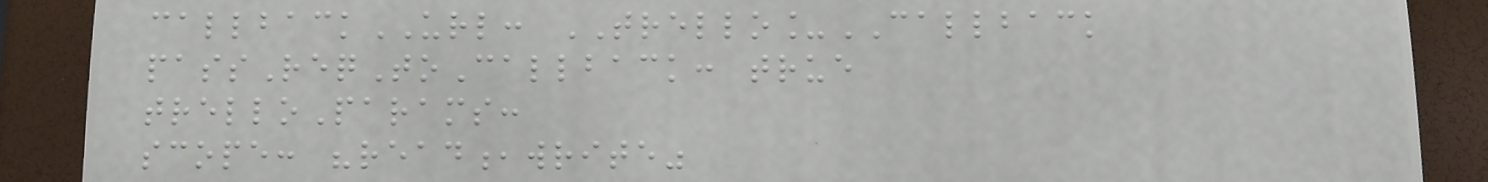callbackURL: TRELLO_CALLBACK
passReqToCallback: true
trelloParams:
scope: "read,write"
